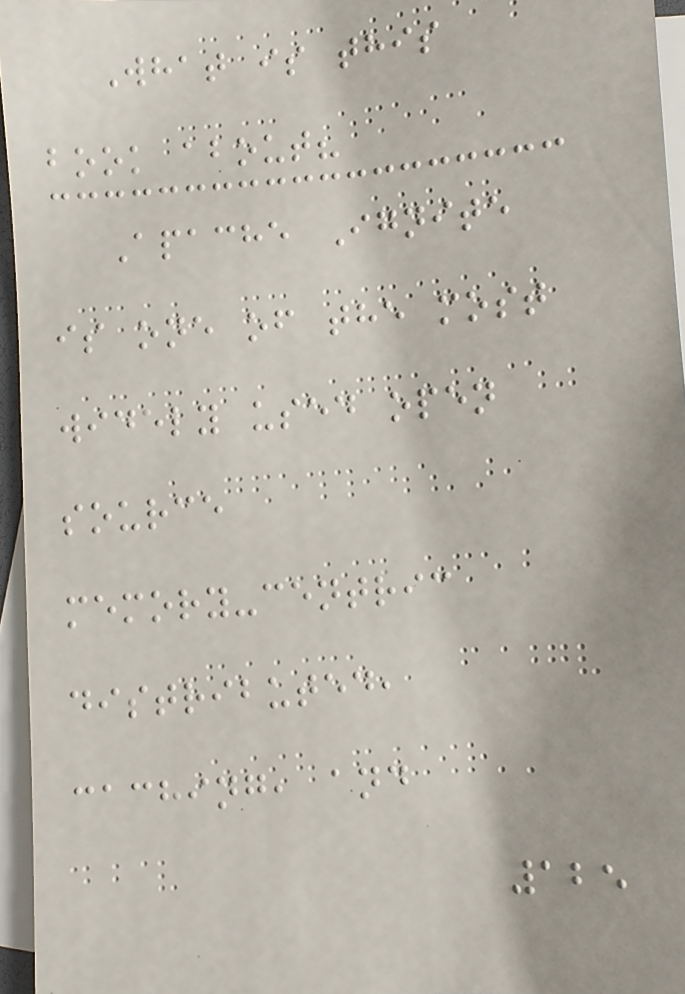What is this
book about?
Apache Ignite
is one of the most
widely used open
source
memory-centric
distributed,
caching, and
125
